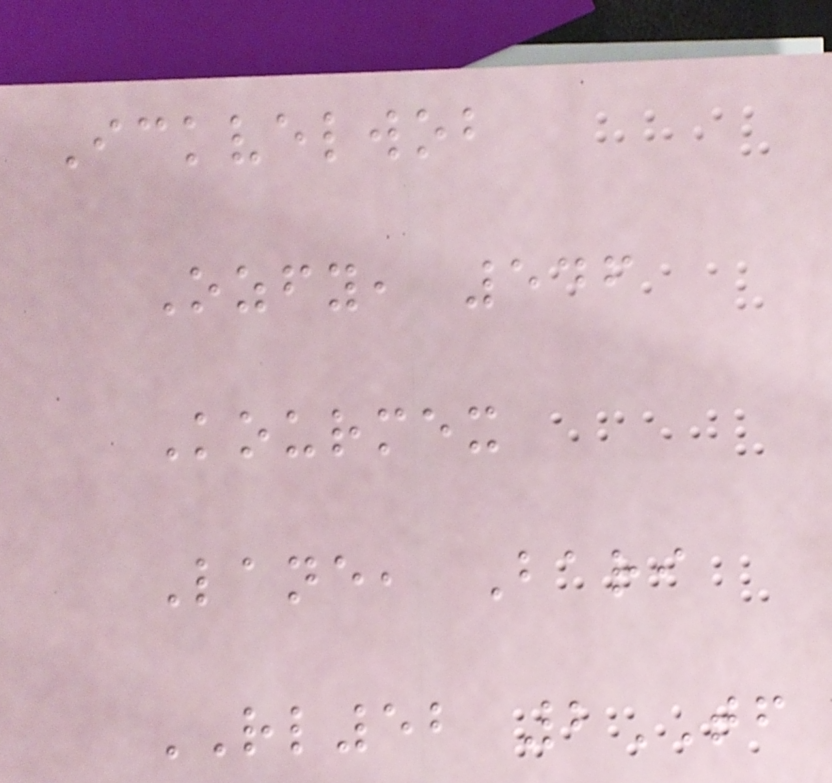Ickvelwob
Ozfy, 546
Kourmex
Lane, Bari
RL52 2TF
